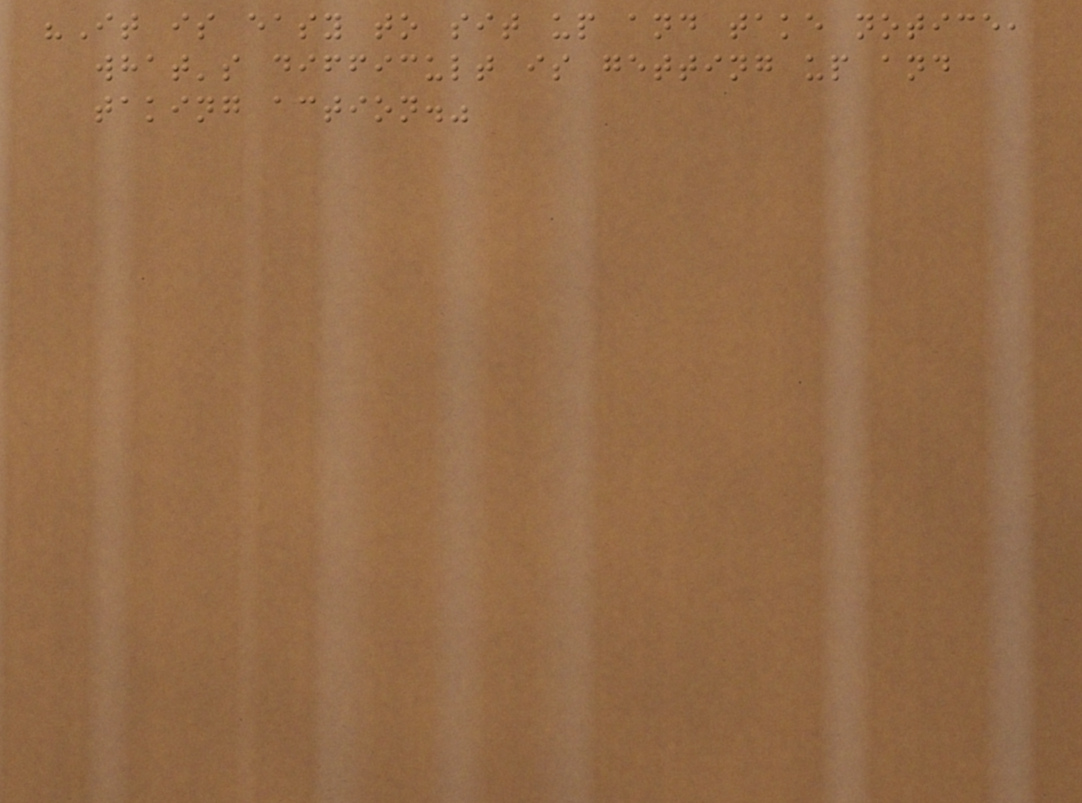"It is easy to sit up and take notice,
what's difficult is getting up and
taking action."
